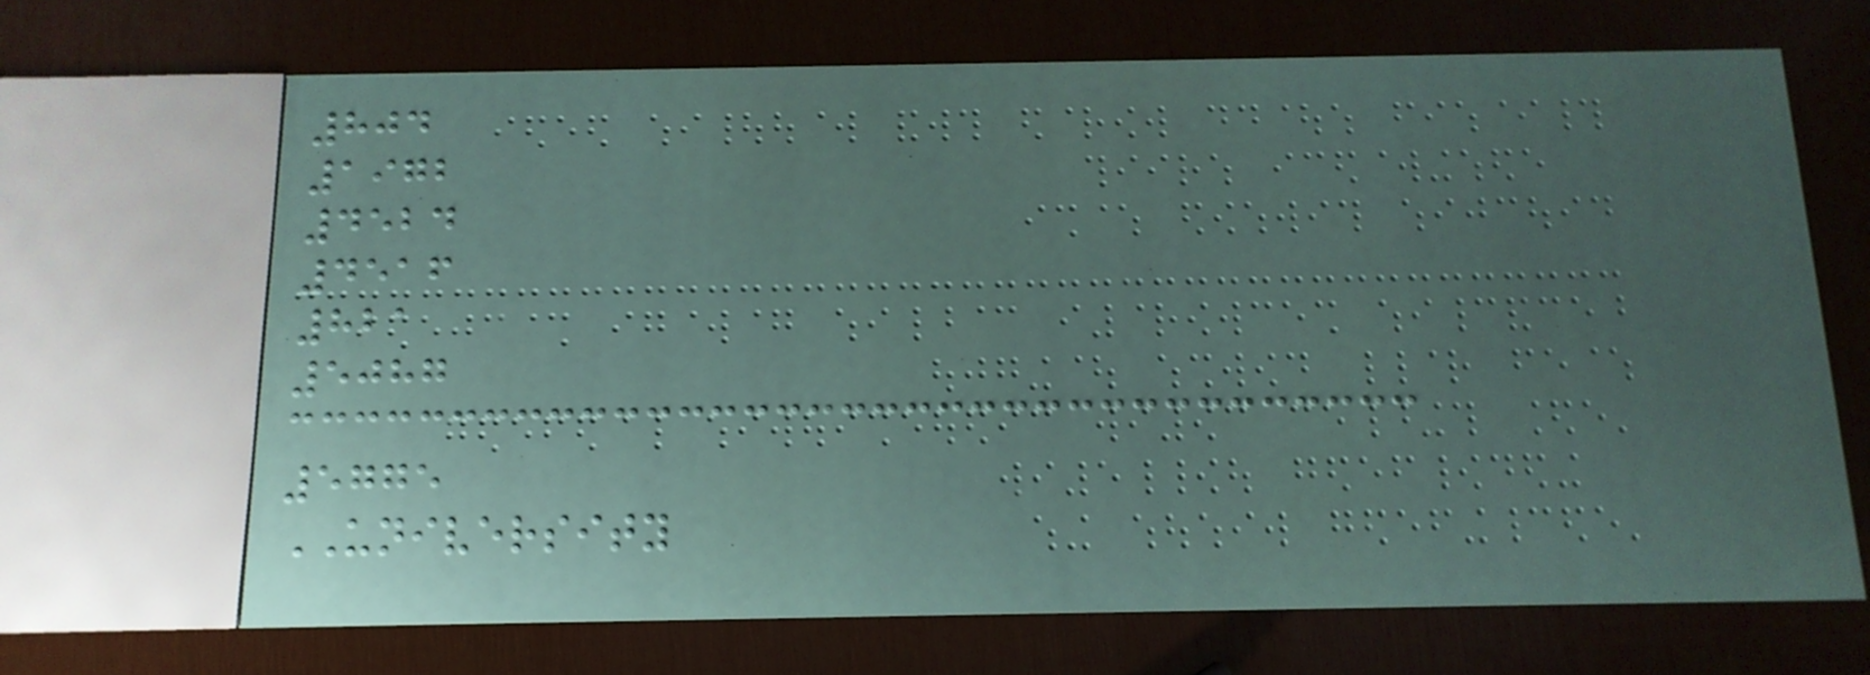804
1972
4524
4516
821
5087
5775
UNIVERSITY
